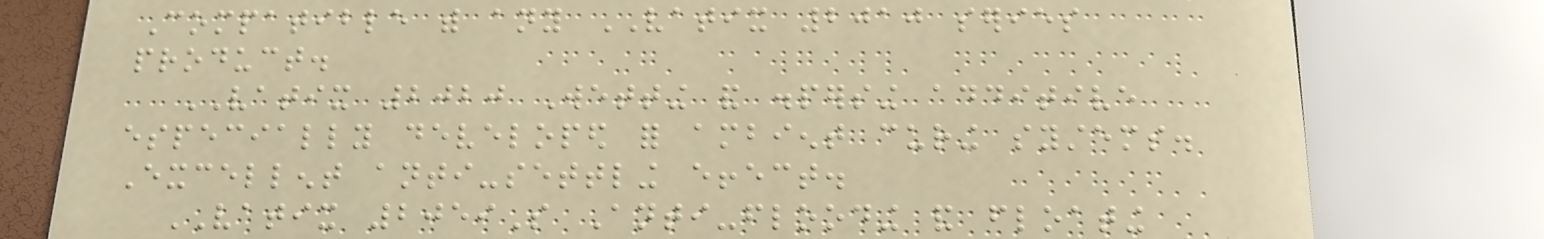Compatible with any VATIX 2010 series
product.
VATIX 2020 Wetting and dispersing additive
especially developed for ambient curing systems.
Excellent anti-settling effect.
VATIX 2059S Anti-flooding and floating
